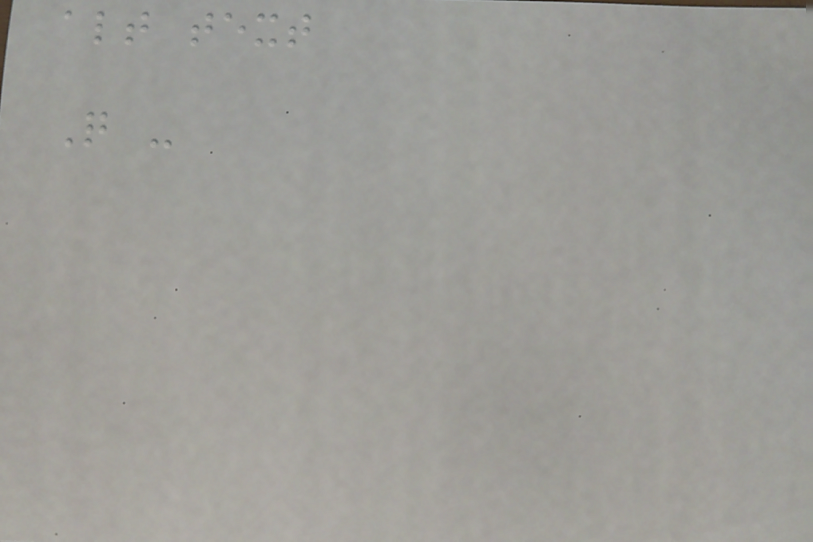alt text
Q -
